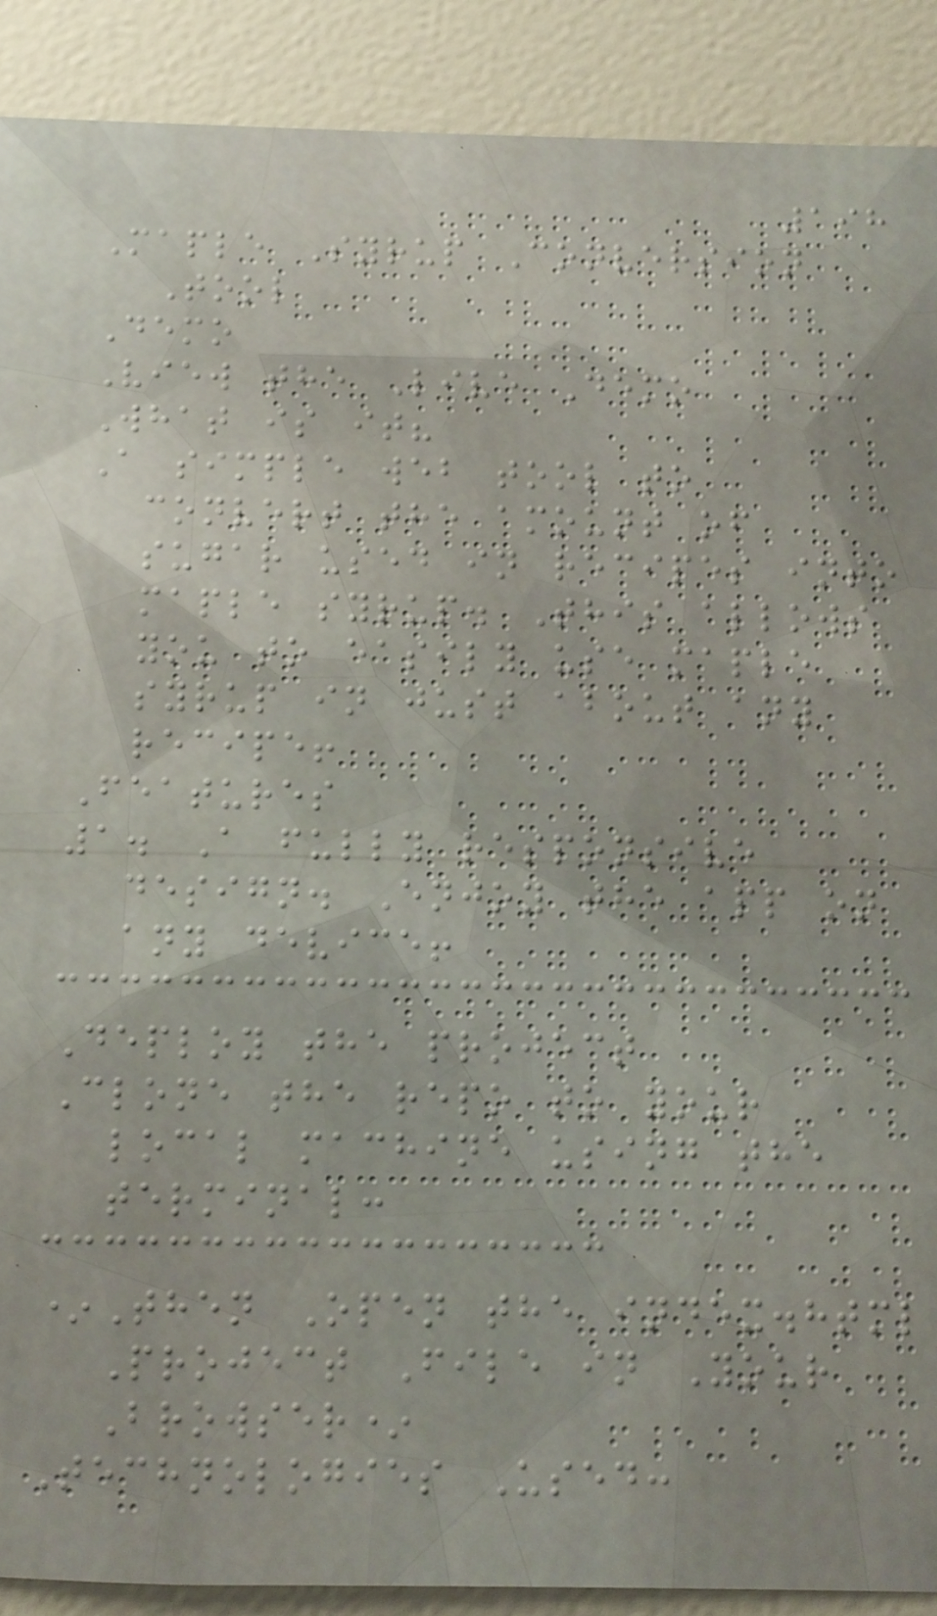198
Maple Syrup Conversion
Tool
Demo
View the Live Demo
What is it?
A simple web tool to
convert the amount of
sugar used in recipes into
maple syrup. This allows
you to easily use maple
syrup in just about any
recipe!
Features
1. A fully responsive
design. Enjoy the app on
any device!
Deploy the project
Clone the repo to your
local machine using the
terminal:
*Then Open the index.html
Project File in Your
Browser*
Technologies Used:
